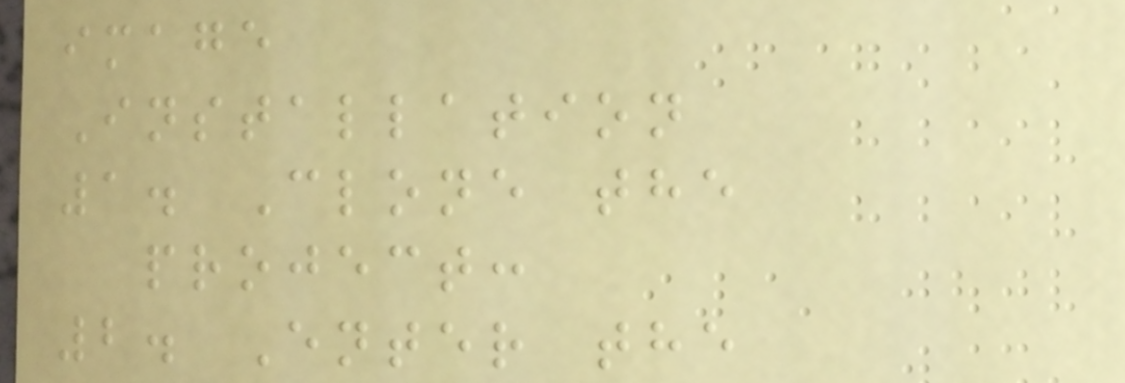image
Installation
1. Clone the
project:
2. Enter the
